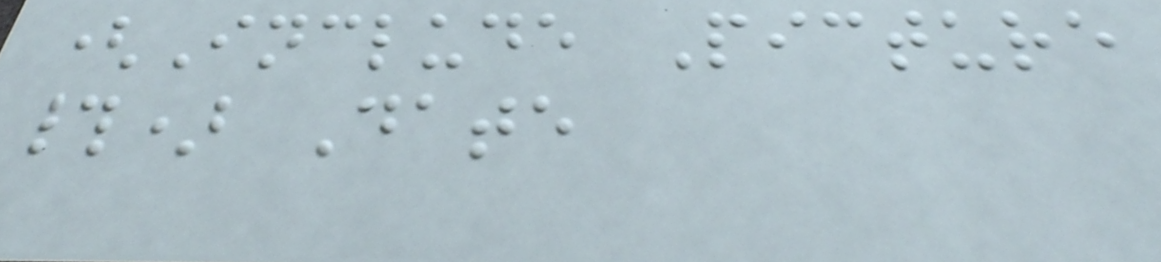(Include Picture
#) Date
